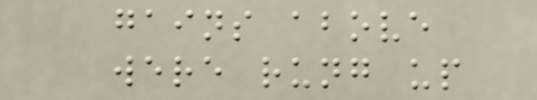gains above
were rung up
